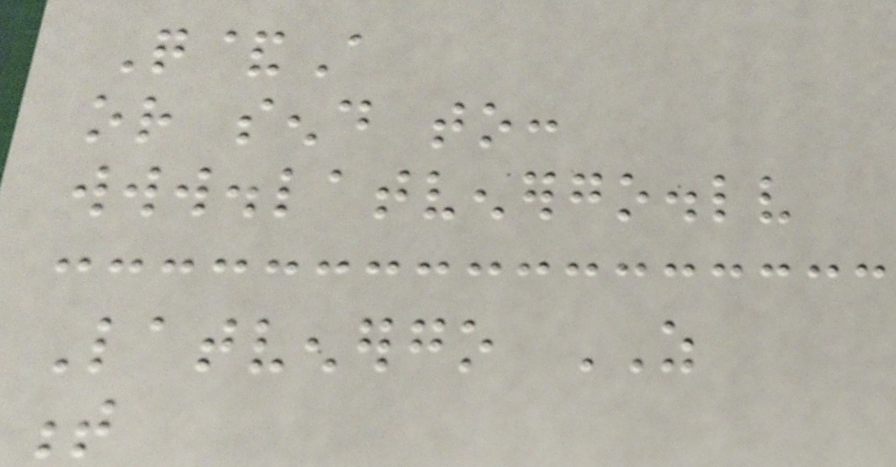Q&A
or send to:
www.latvenergo.lv
Latvenergo AS
t
